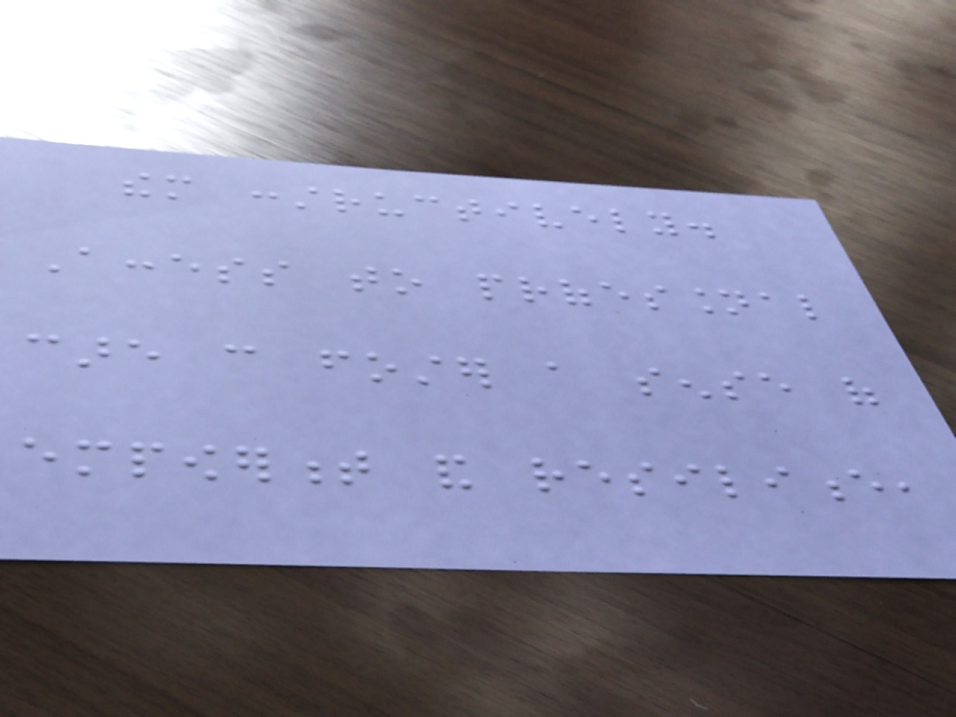them constructively.
Access to professional
care can foster a sense of
empowerment and resilience,
